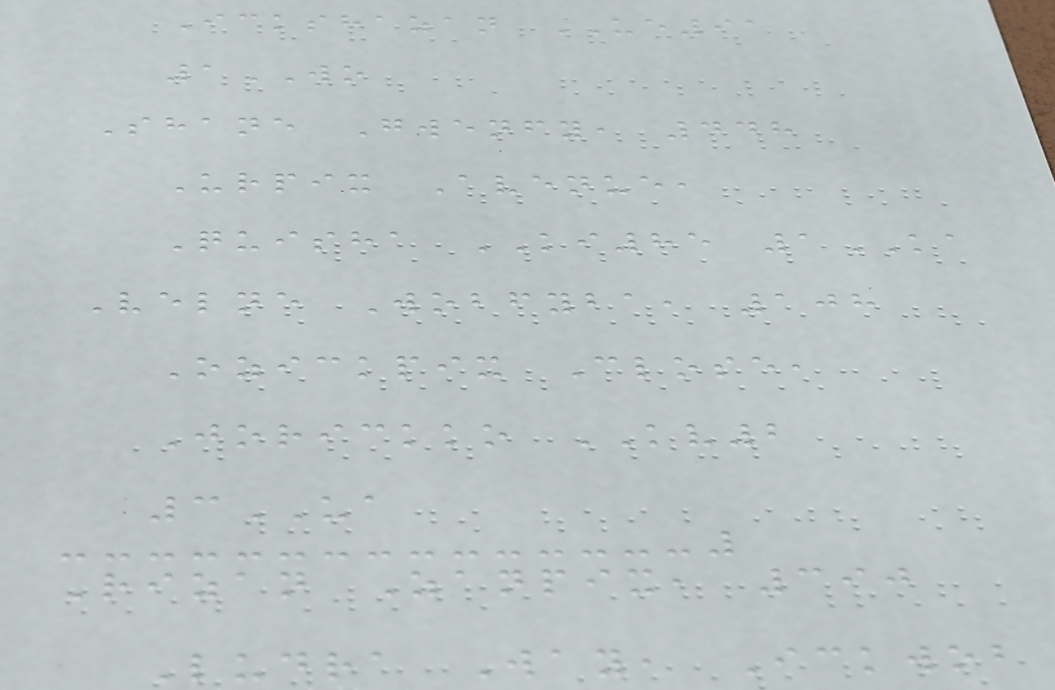Ickshazan UE91
1WO
Shane Gwenfy, 448
Urpix Avenue,
Quisha KI85 1KA
Velne Wobfyba, 108
Ozickpix Close,
Jorickko KV2
3UA
Rizan Zanpix, 390
Ludra Way, Ickwob
